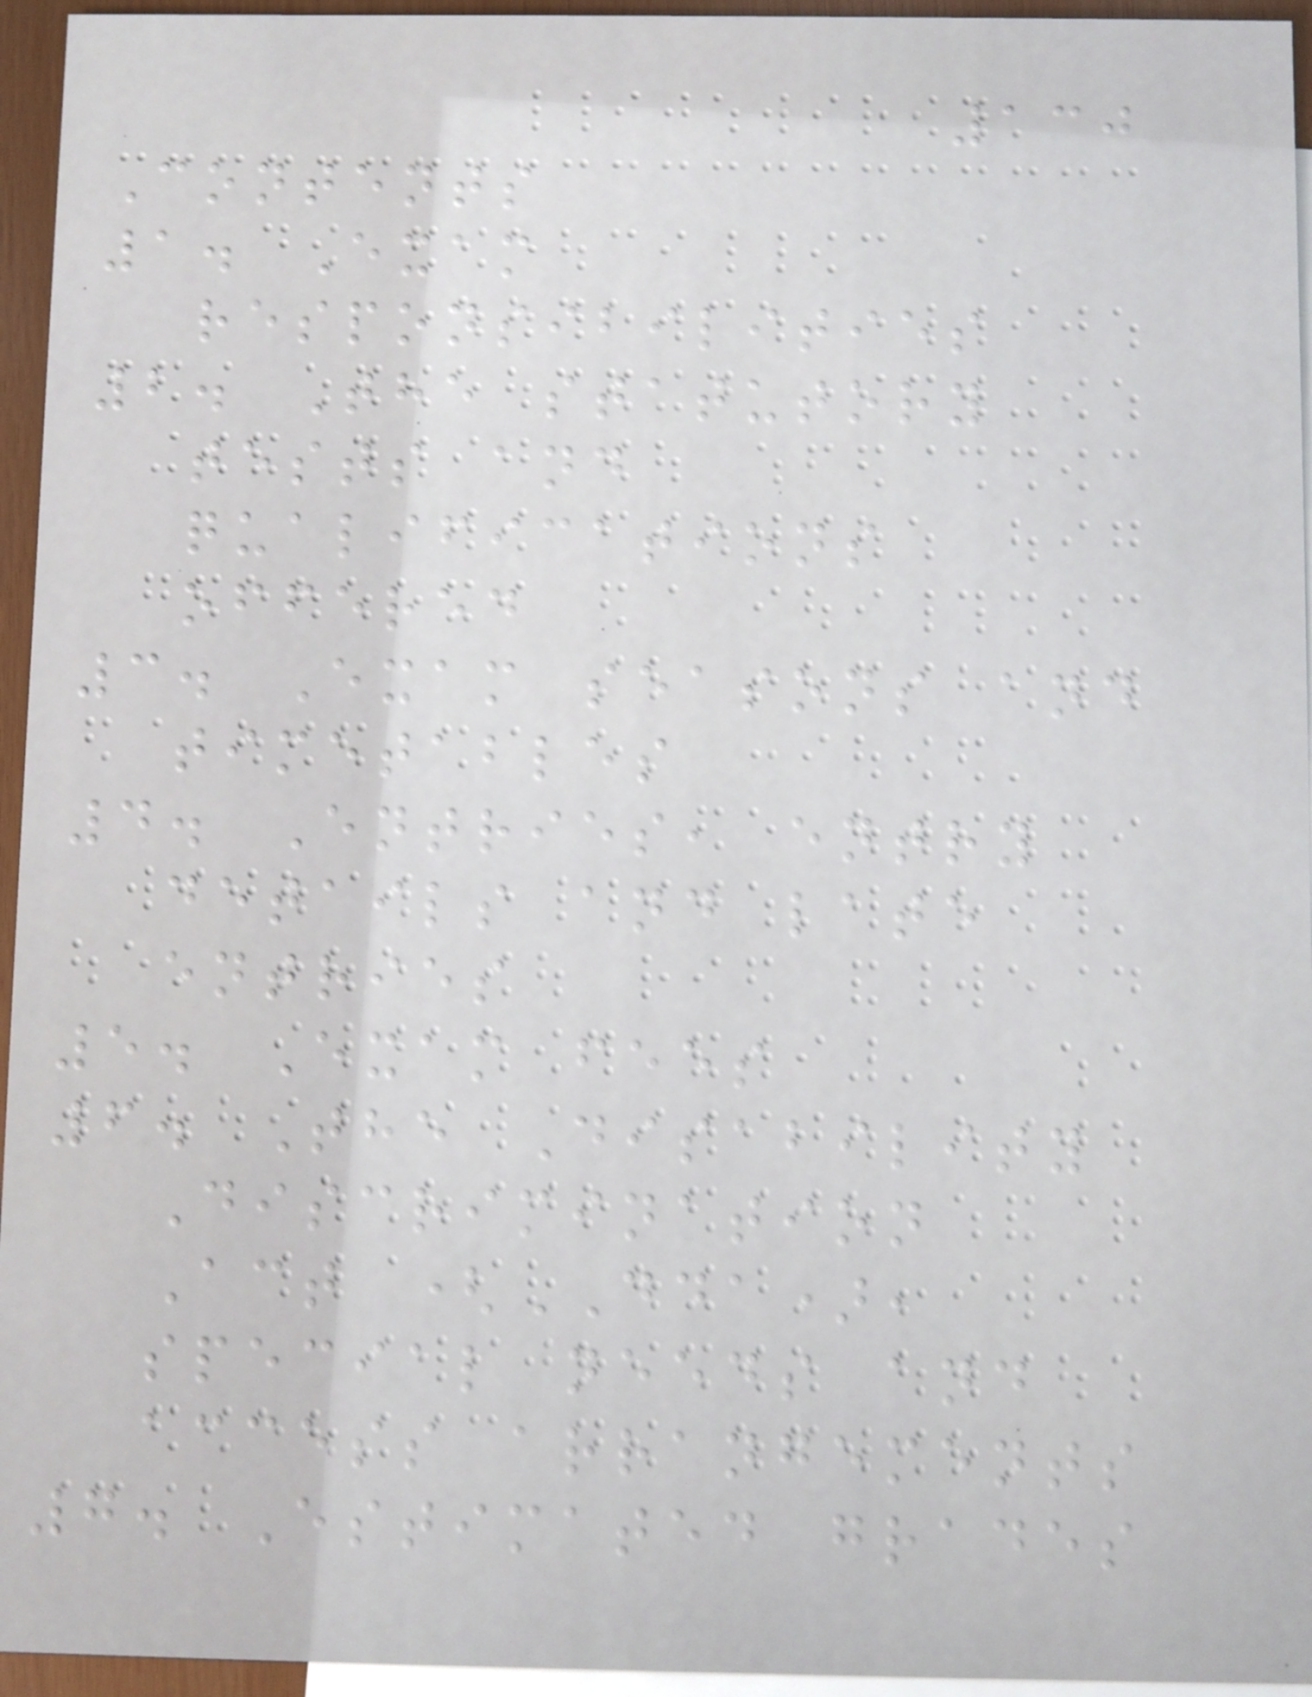130
Contents
1. Exam
responsibilities
2. The statutory
tests and
qualifications
offered
3. Exam seasons and
timetables
4. Entries, entry
details and late
entries
5. Exam fees
6. The Disability
Discrimination
Act (DDA),
special needs and
access arrangements
7. Estimated grades
